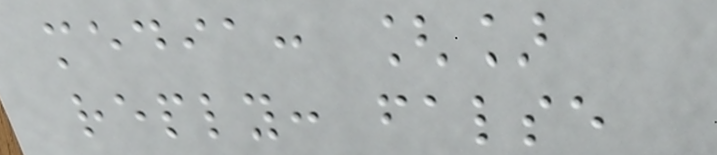media: []
reply: false
